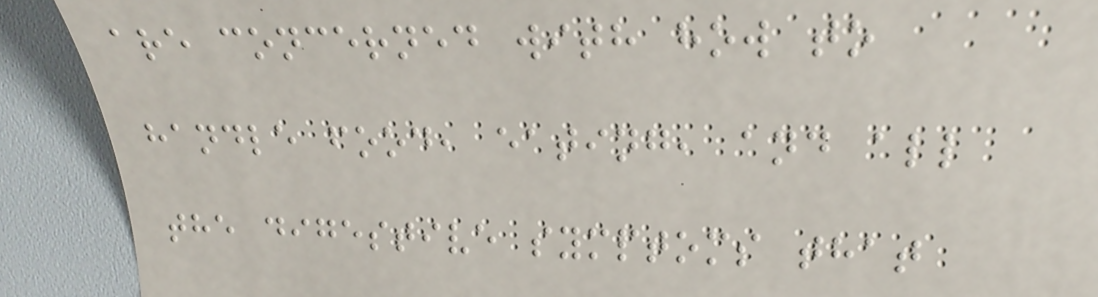are concerned with how to
handle food, eating, and all
the digestive symptoms that
